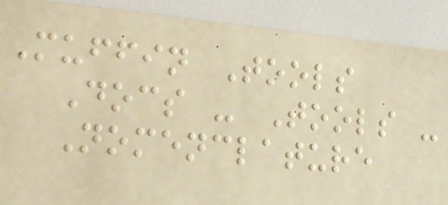Muffin Tools
Docs - Tools -
Nomenclature
